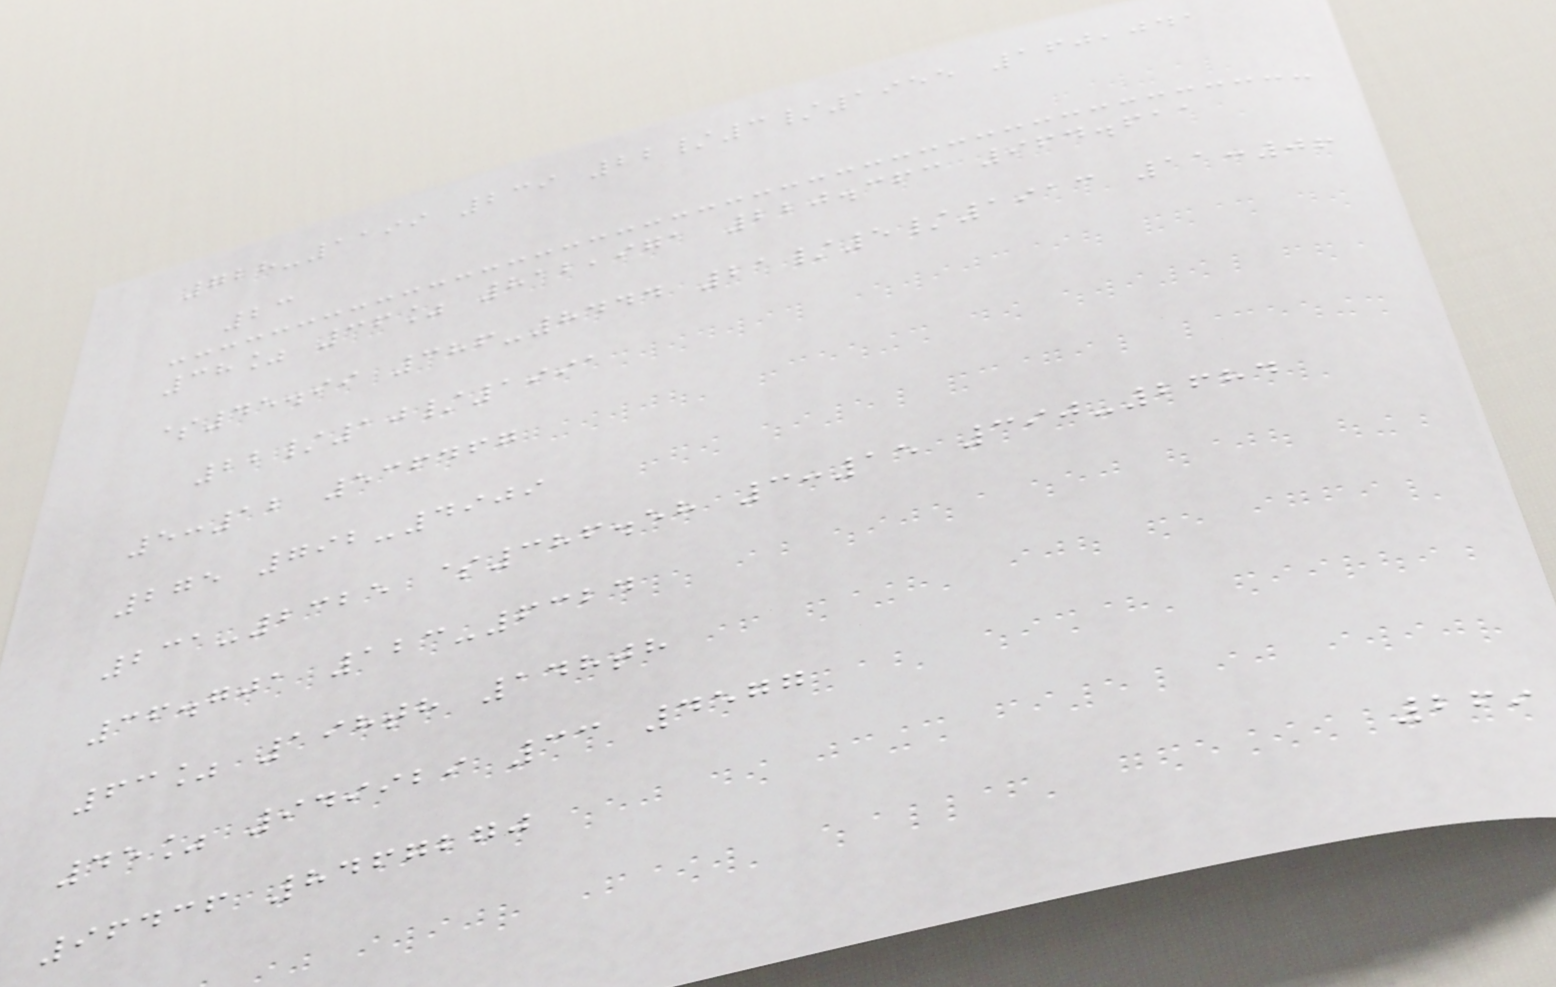728-1199 239 22/3/1955 160,041
23
38% 36% 812,971 220.363 964.611
$45.99 386-8444 21/5/1913 11:06
22/10/1991
5:12 536467
275 792-4909
231-2325 $386.58 3:15 390-2684
36.701 123-6324
63% 198th 148th
45% 949929 33 4577
96436 8467270
269
